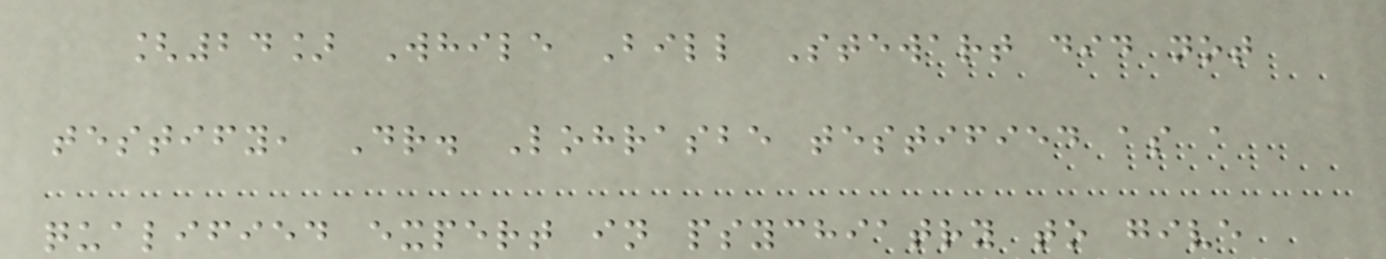[24] While Bill Stewart did not
testify, Dr. Lohrasbe testified as a
qualified expert in psychiatry to give
